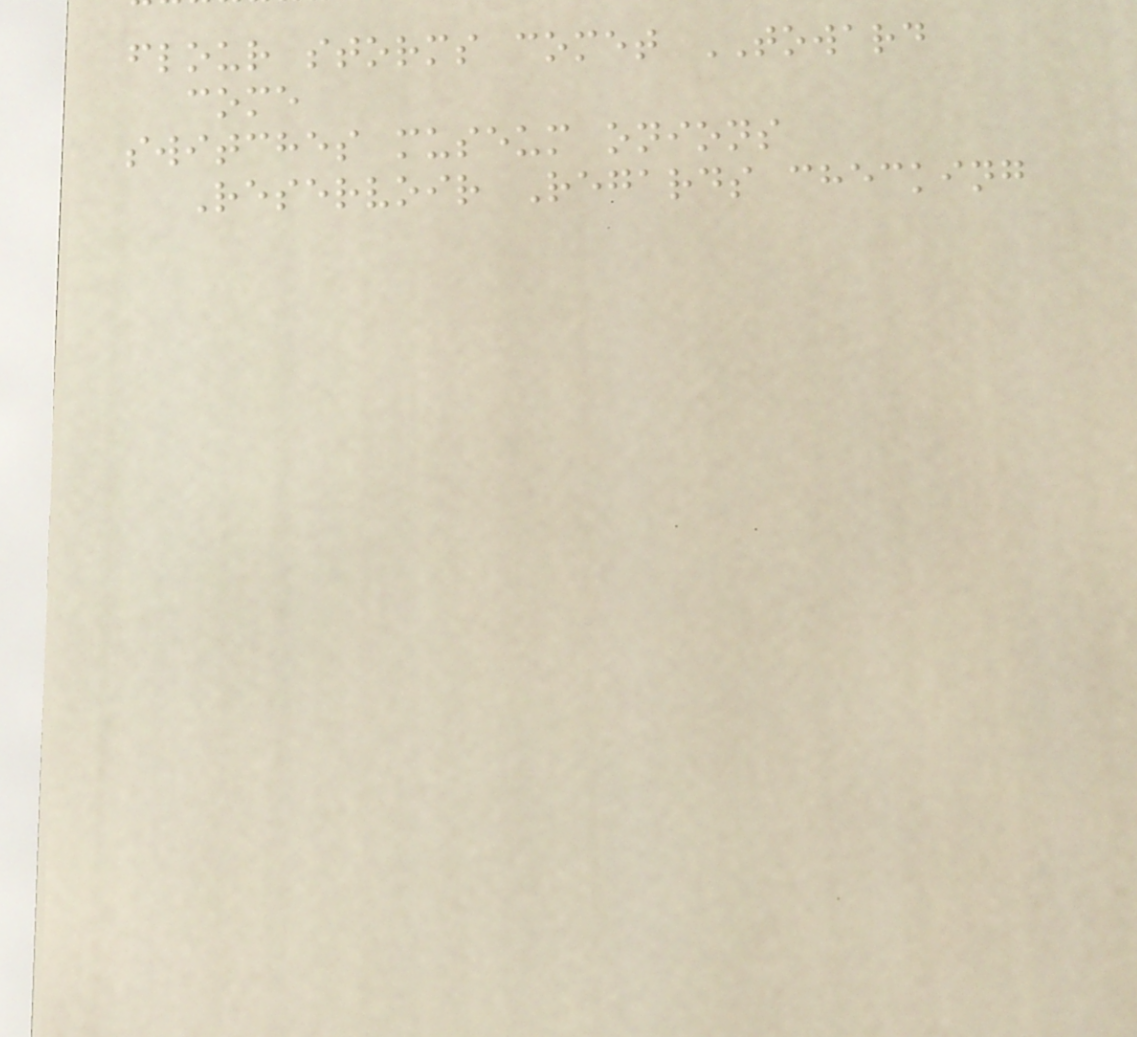flour storms comet TOWARD
come
switches museum onions
Reservoir Regards checking
